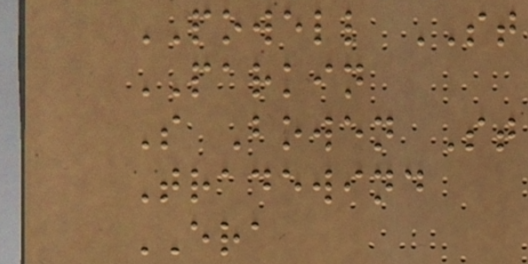POWELL ST
PARKIN
S Bowen St
Tradewind
ERA
